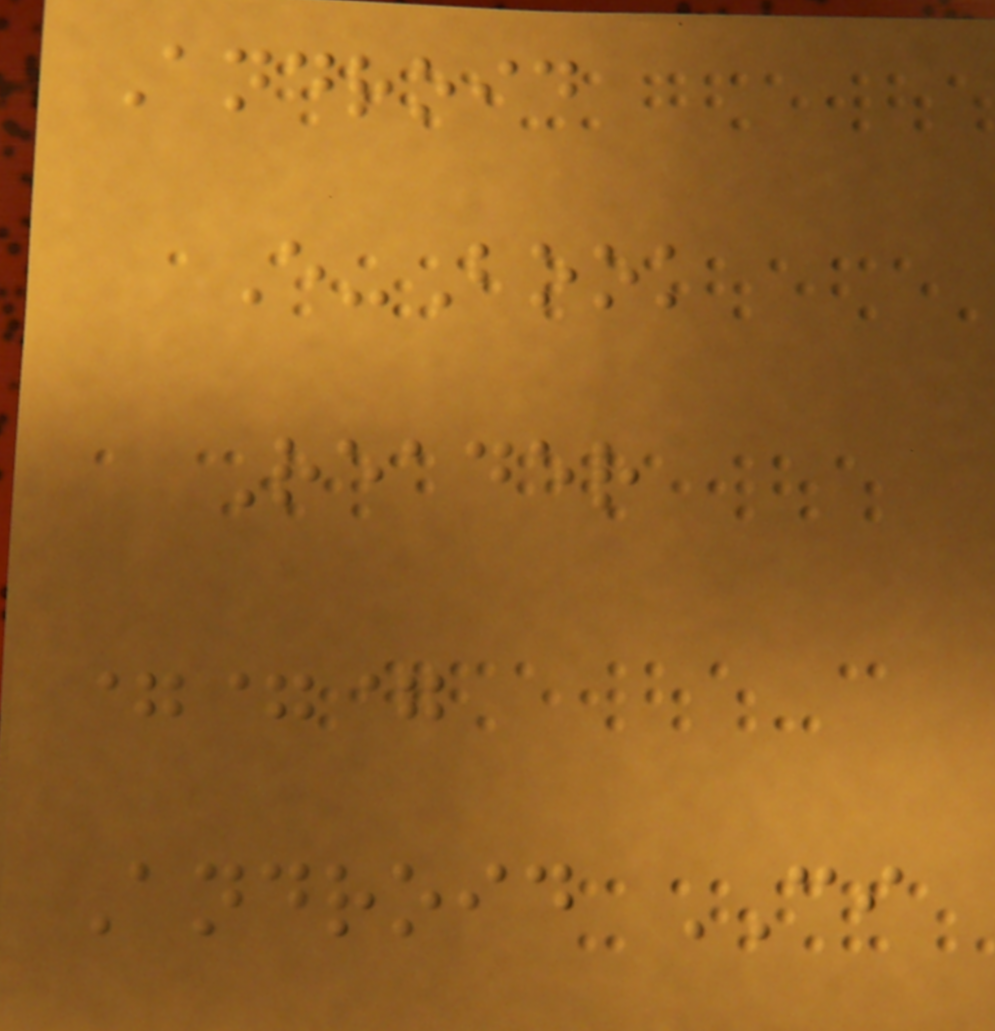Android
E-Book
Reader
===
Android CI
